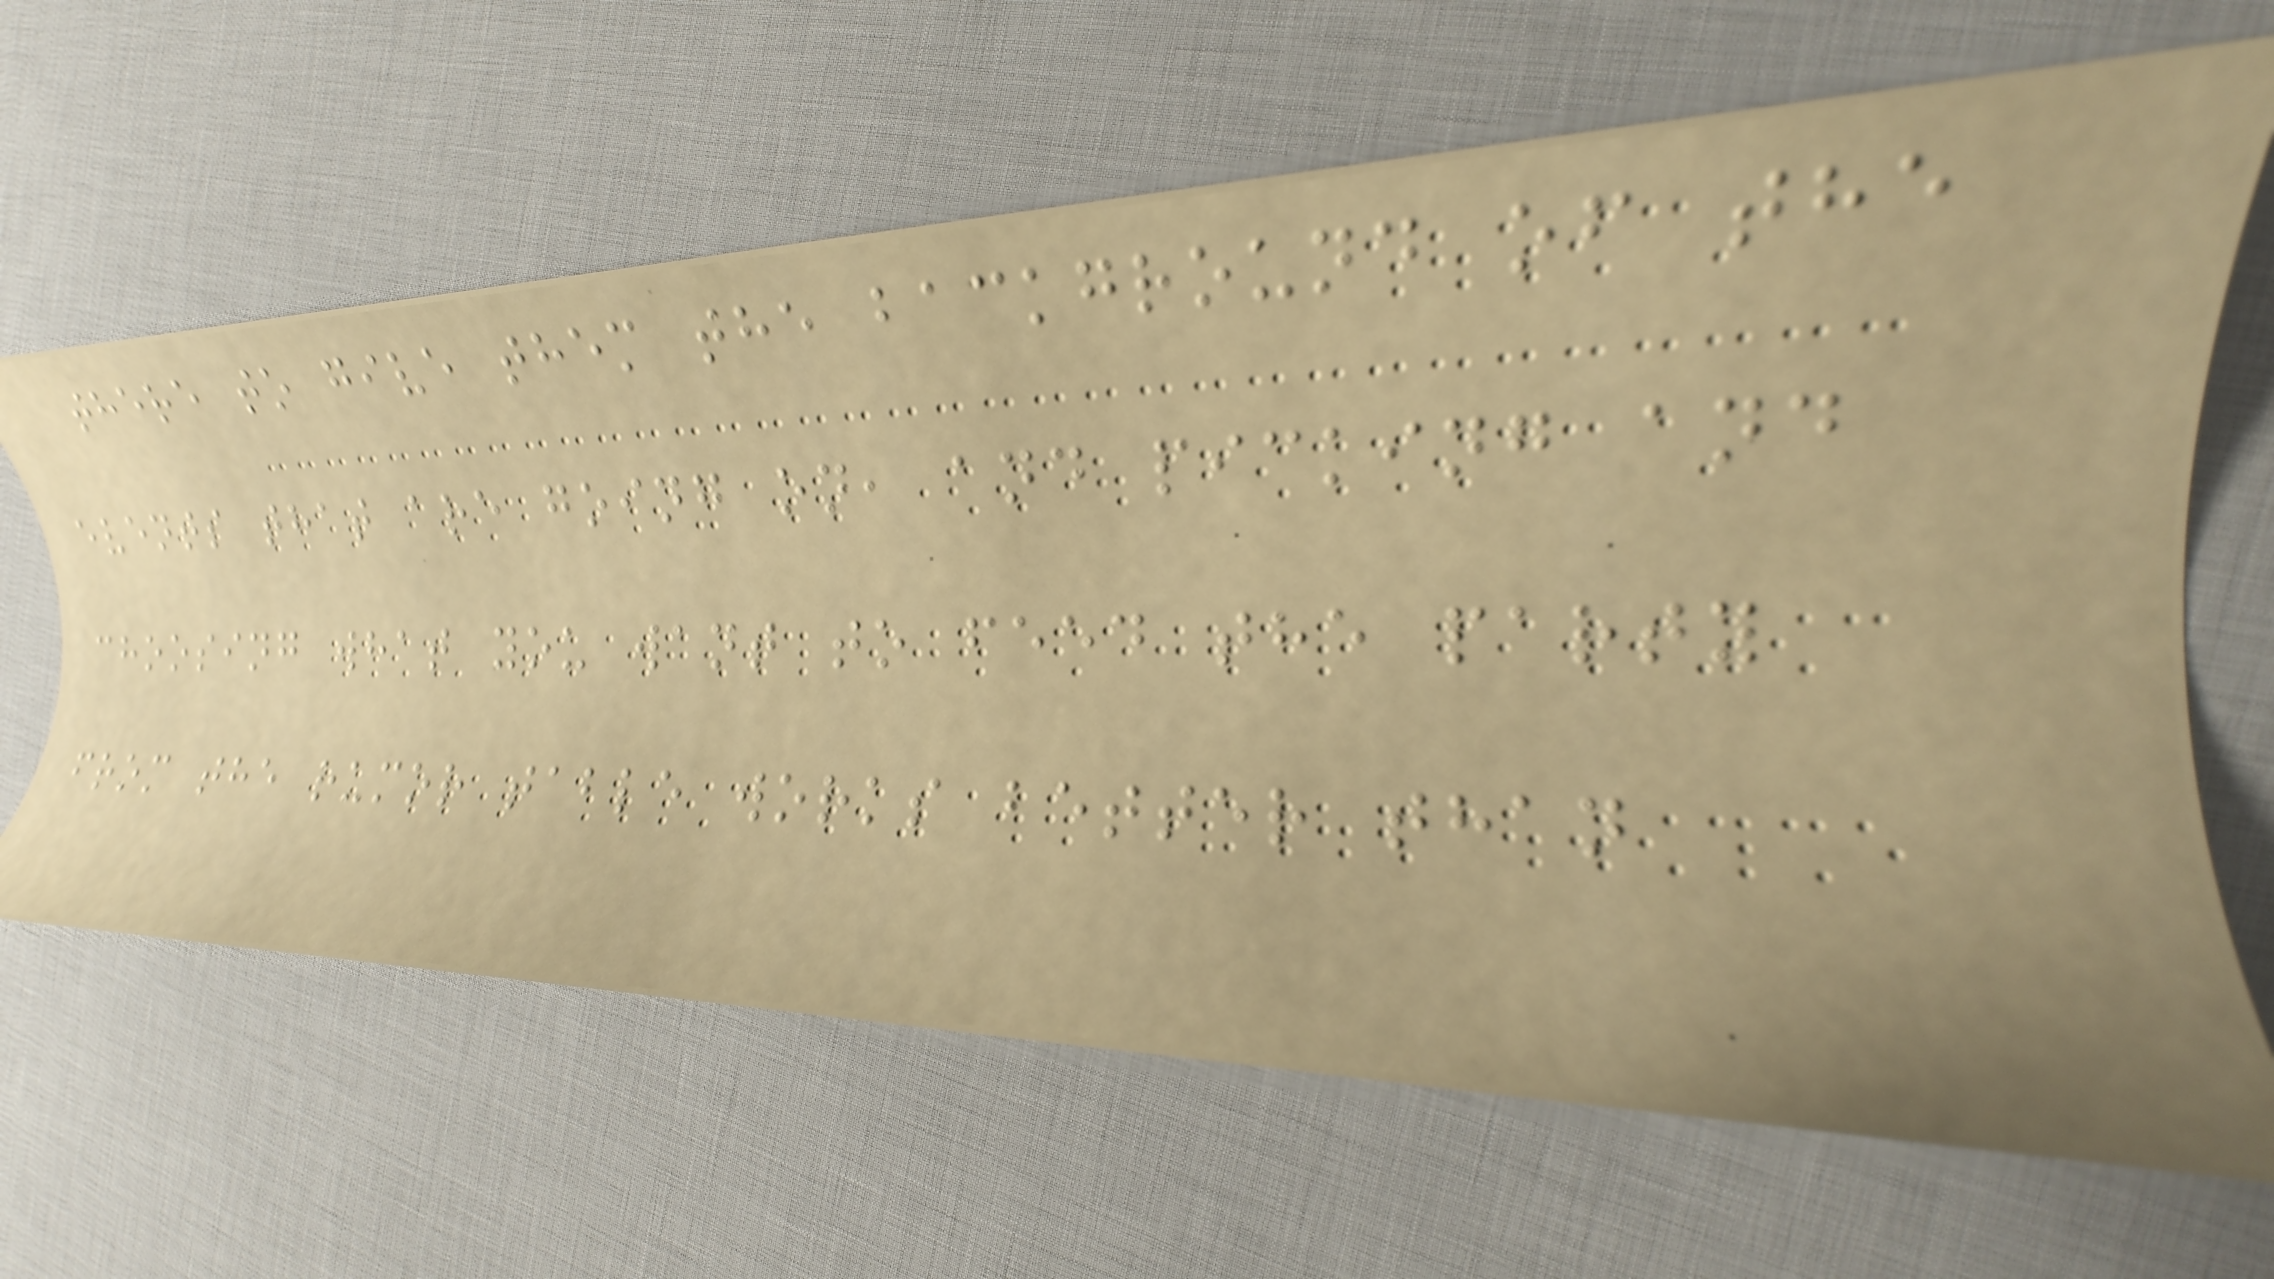there to give them the background of the
events that are going on, and picking and
choosing what you want to feed the party
from the rumor table works better than
